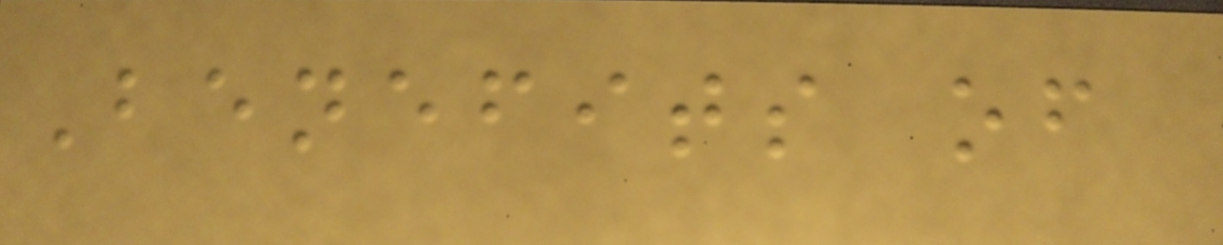Benefits of
